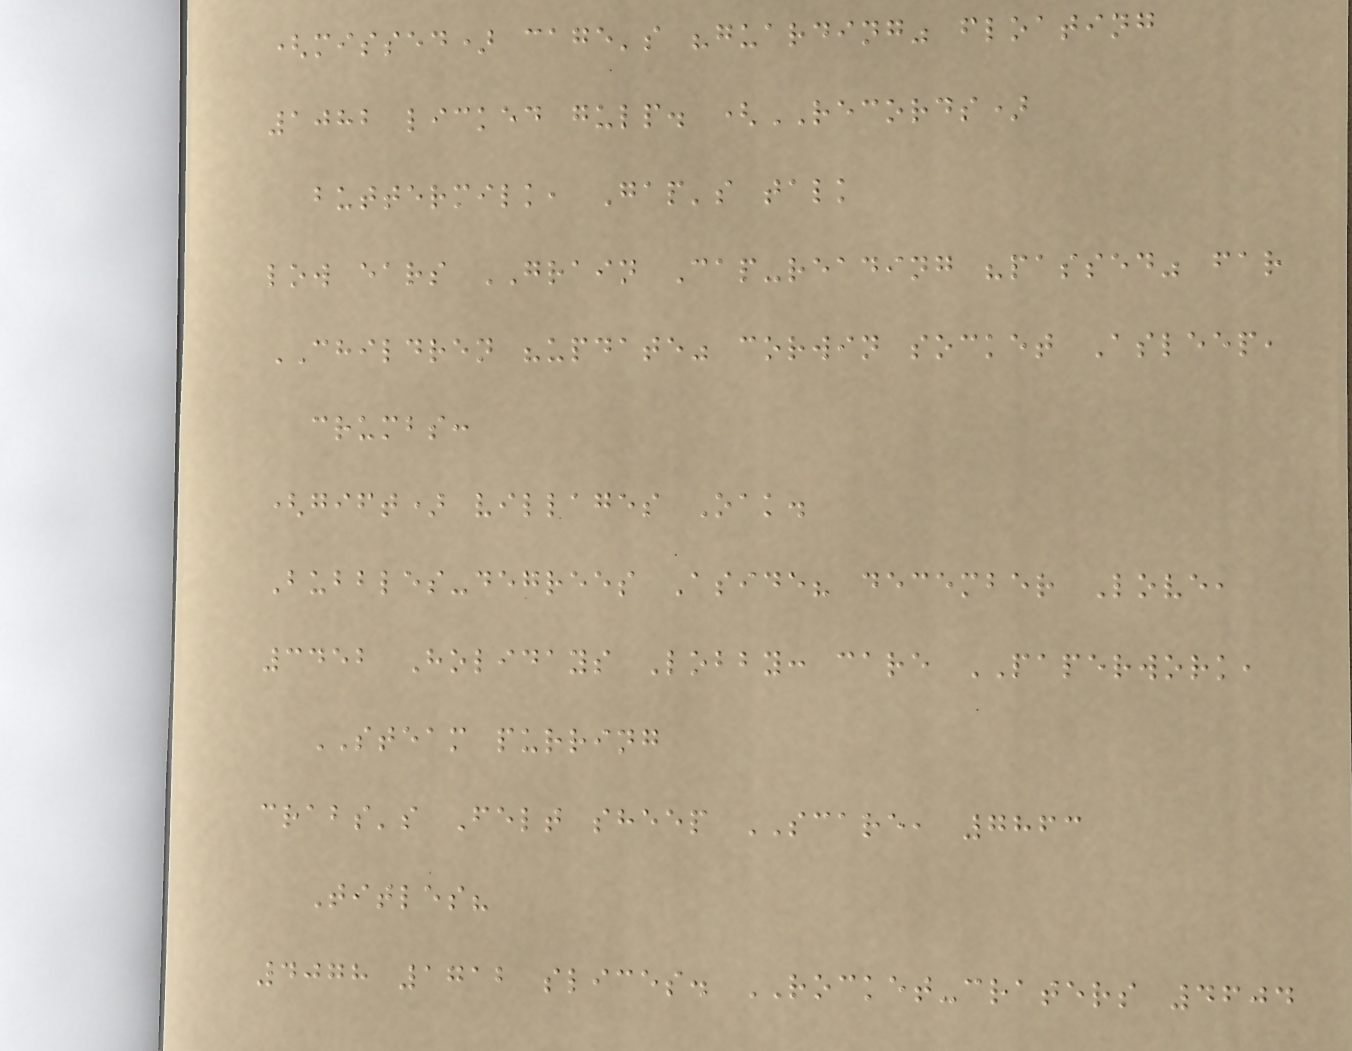(missed) cage's "guarding" floating
1082 licked gulp. (RECORDS)
buttermilk, Gap's talk
low ears GRAIN Cap-reading "passed" far
CHILDREN "update" corwin socket Asleep,
crumbs:
(gift) villages Oak.
Bubbles-degrees Aside? december Love,
3452 Holidays Lobby: care PAPERWORK,
STEAM purring
crabs's Felt sheep SCARE, 7863
Titles?
4078 1712 slices. ROCKET-craters 4604
